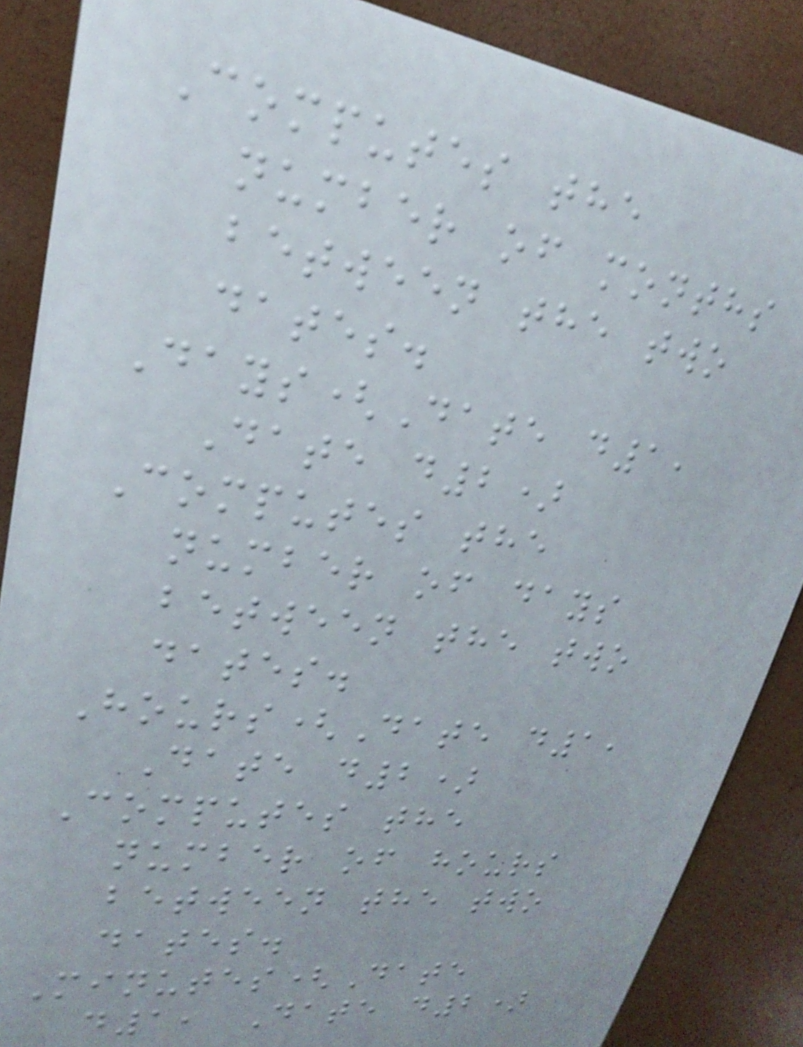Computes the
number of months
between the two
dates.
Days(Date d1,
Date d2)
Computes the
number of days
between the two
dates.
Hours(Date d1,
Date d2)
Computes the
number of hours
between the two
dates.
Minutes(Date
d1, Date d2)
